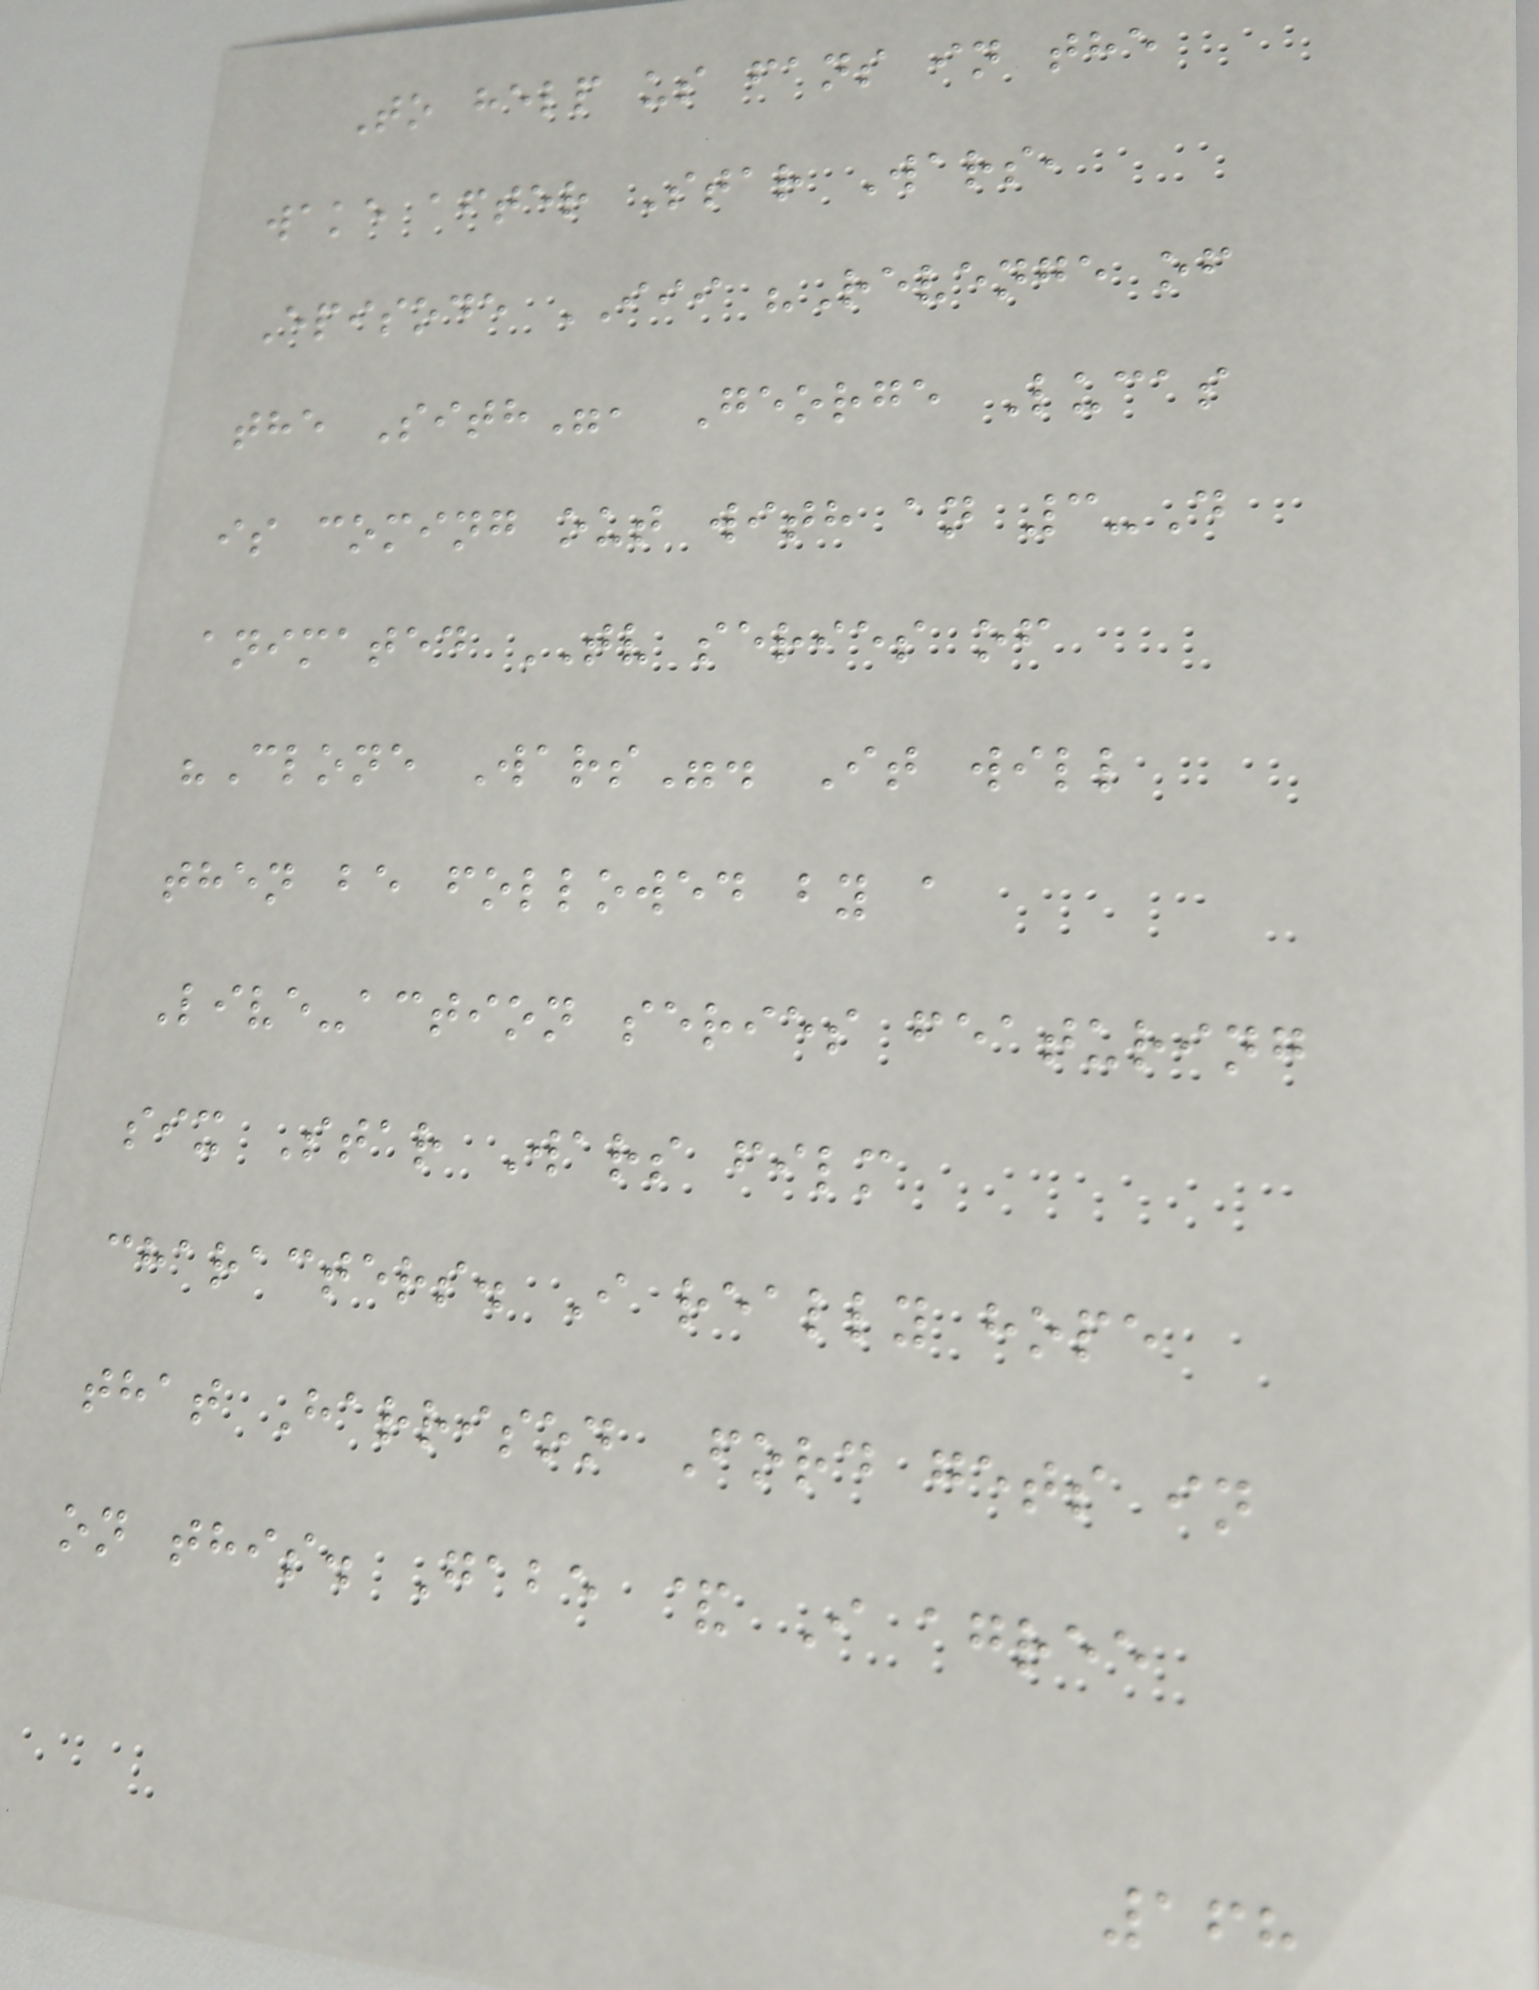To help us fans in the
wake after Star Wars,
Episode III "Revenge of
the Sith", George Lucas
is coming out with an 3-D
animated TV series of
"Clone Wars". It will
then be followed by a
Live-action series featuring
six Star Wars film
characters. I really hope
that Harrison Ford gets in
on this. Gabe & I agree
168
